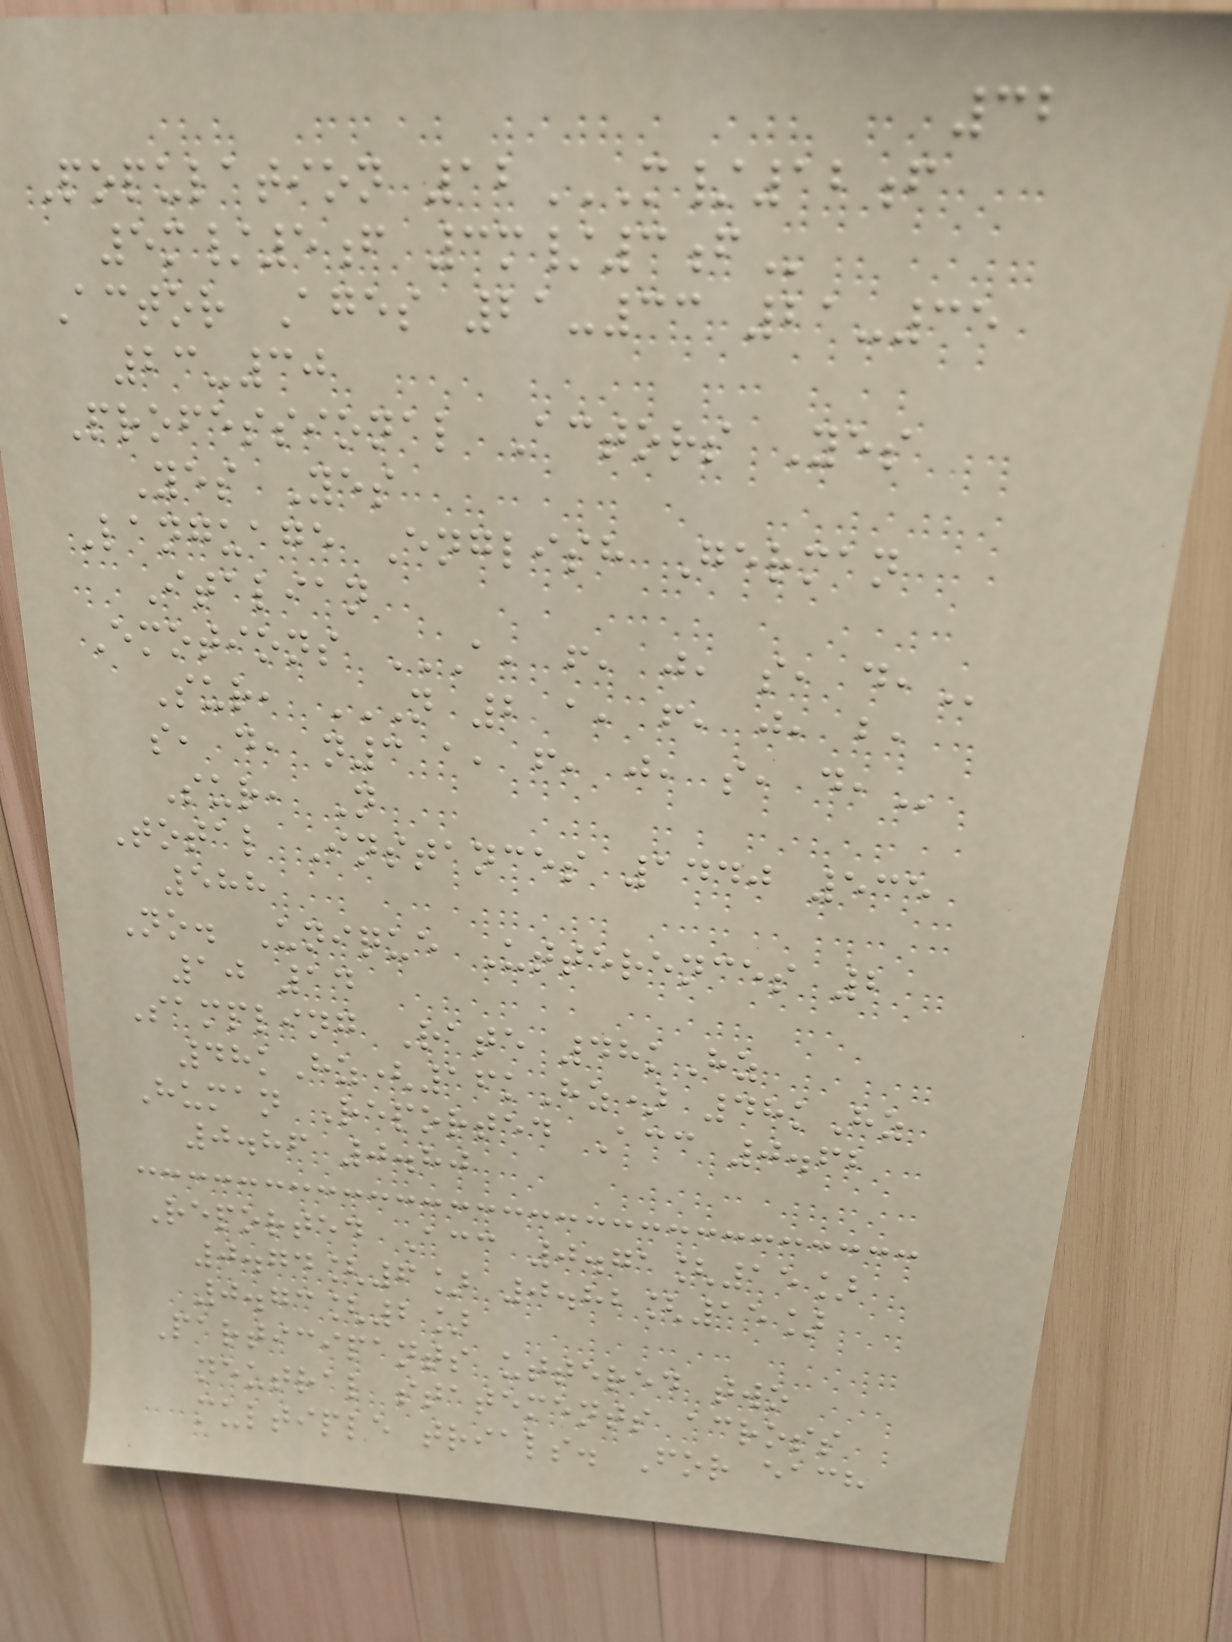32
Population 12M/12F
5M/5F 3M/3F
Actor Ages 21-33 21-35
23-30
Professional Actors Yes
Yes Yes
Language English German
Italian
Emotions A, F, J, S, D,
Sur, N 2 A, F, J, B,
S, D, N3 A, F, J, S, D,
Sur, N
Total Instances 1440 535
588
No. Unique Utterences 2
10 14
Sampling Rate 48kHz
48kHz(16kHz) 48kHz
Human Reported Acc 0.62
0.86 0.80
Reported Acc 0.71[15]
0.74[6] 0.82[15]
0.73[2]
Participants uttered two
neutral statements across
multiple trials. For each
